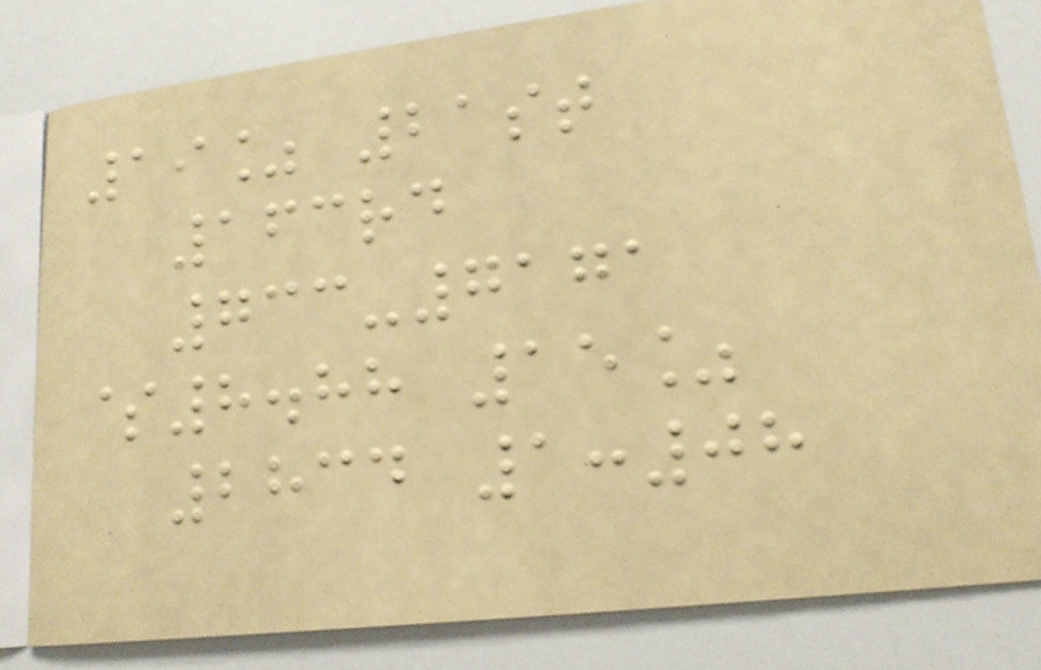19% 21st
163rd
733-7171
$8.88 15%
2834 1:08
